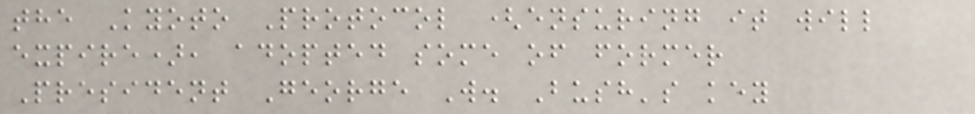the Kyoto Protocol (ensuring it will
expire), adopted some of former
President George W. Bush's key
